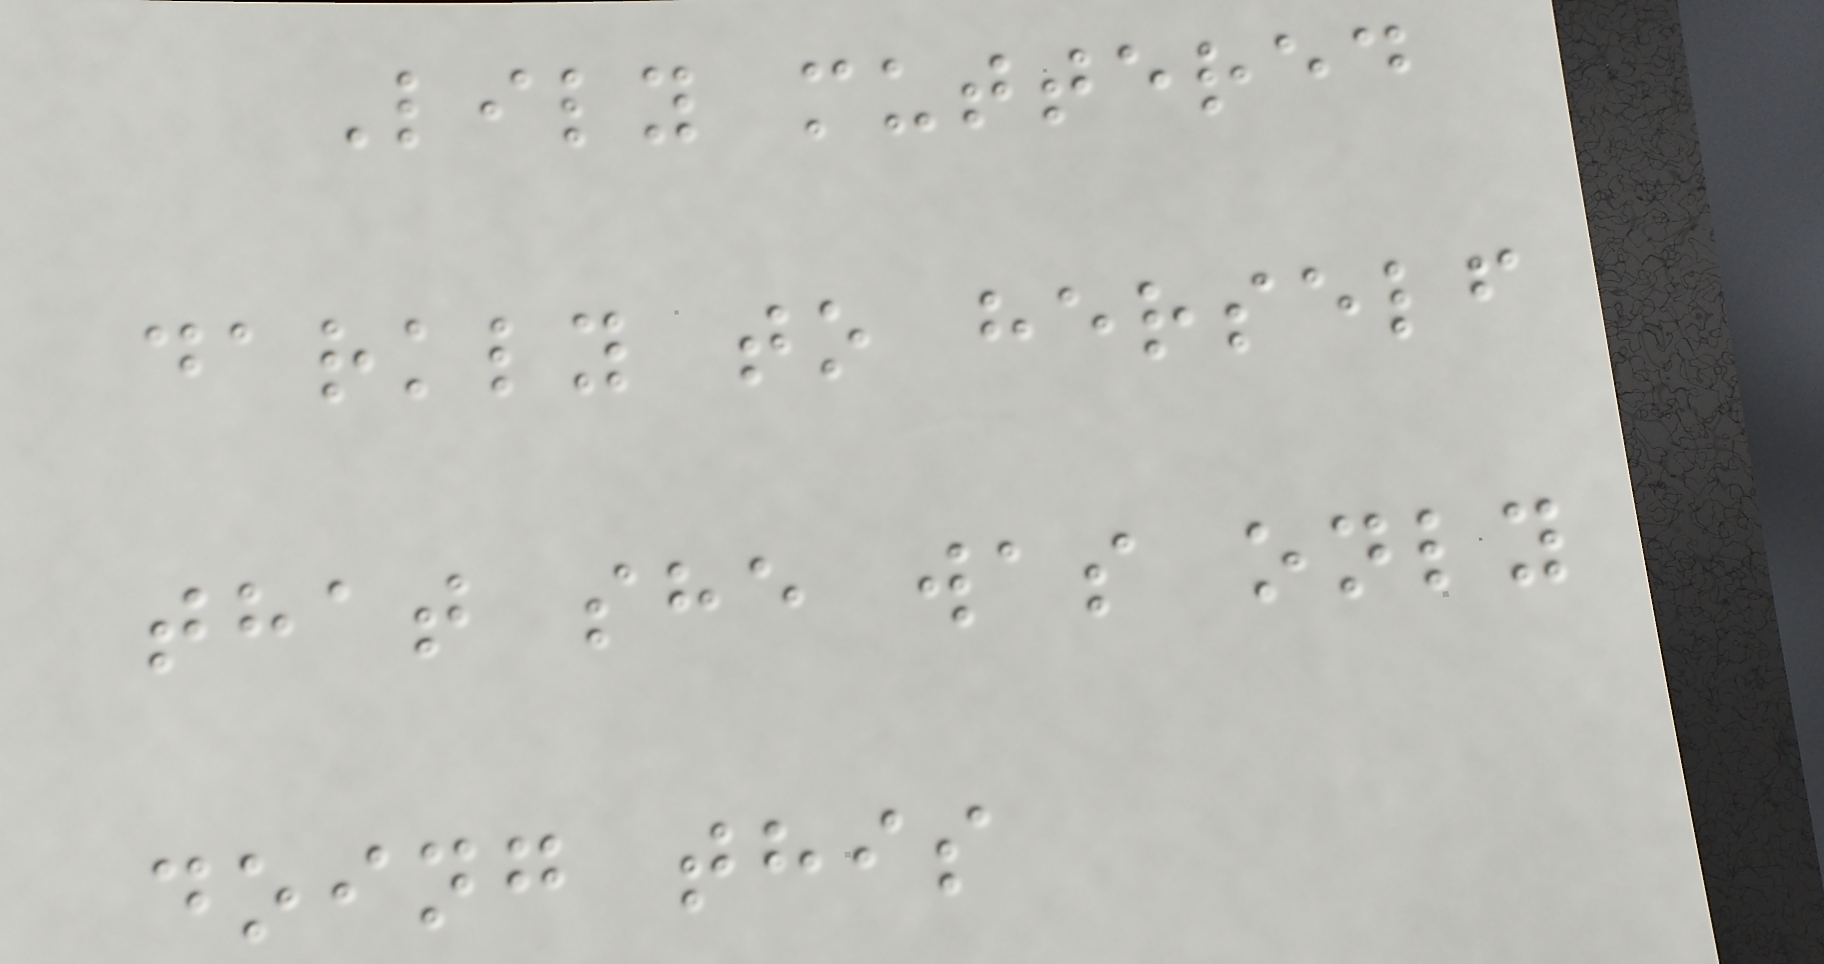Lily muttered
darkly to herself
that she was only
doing this
